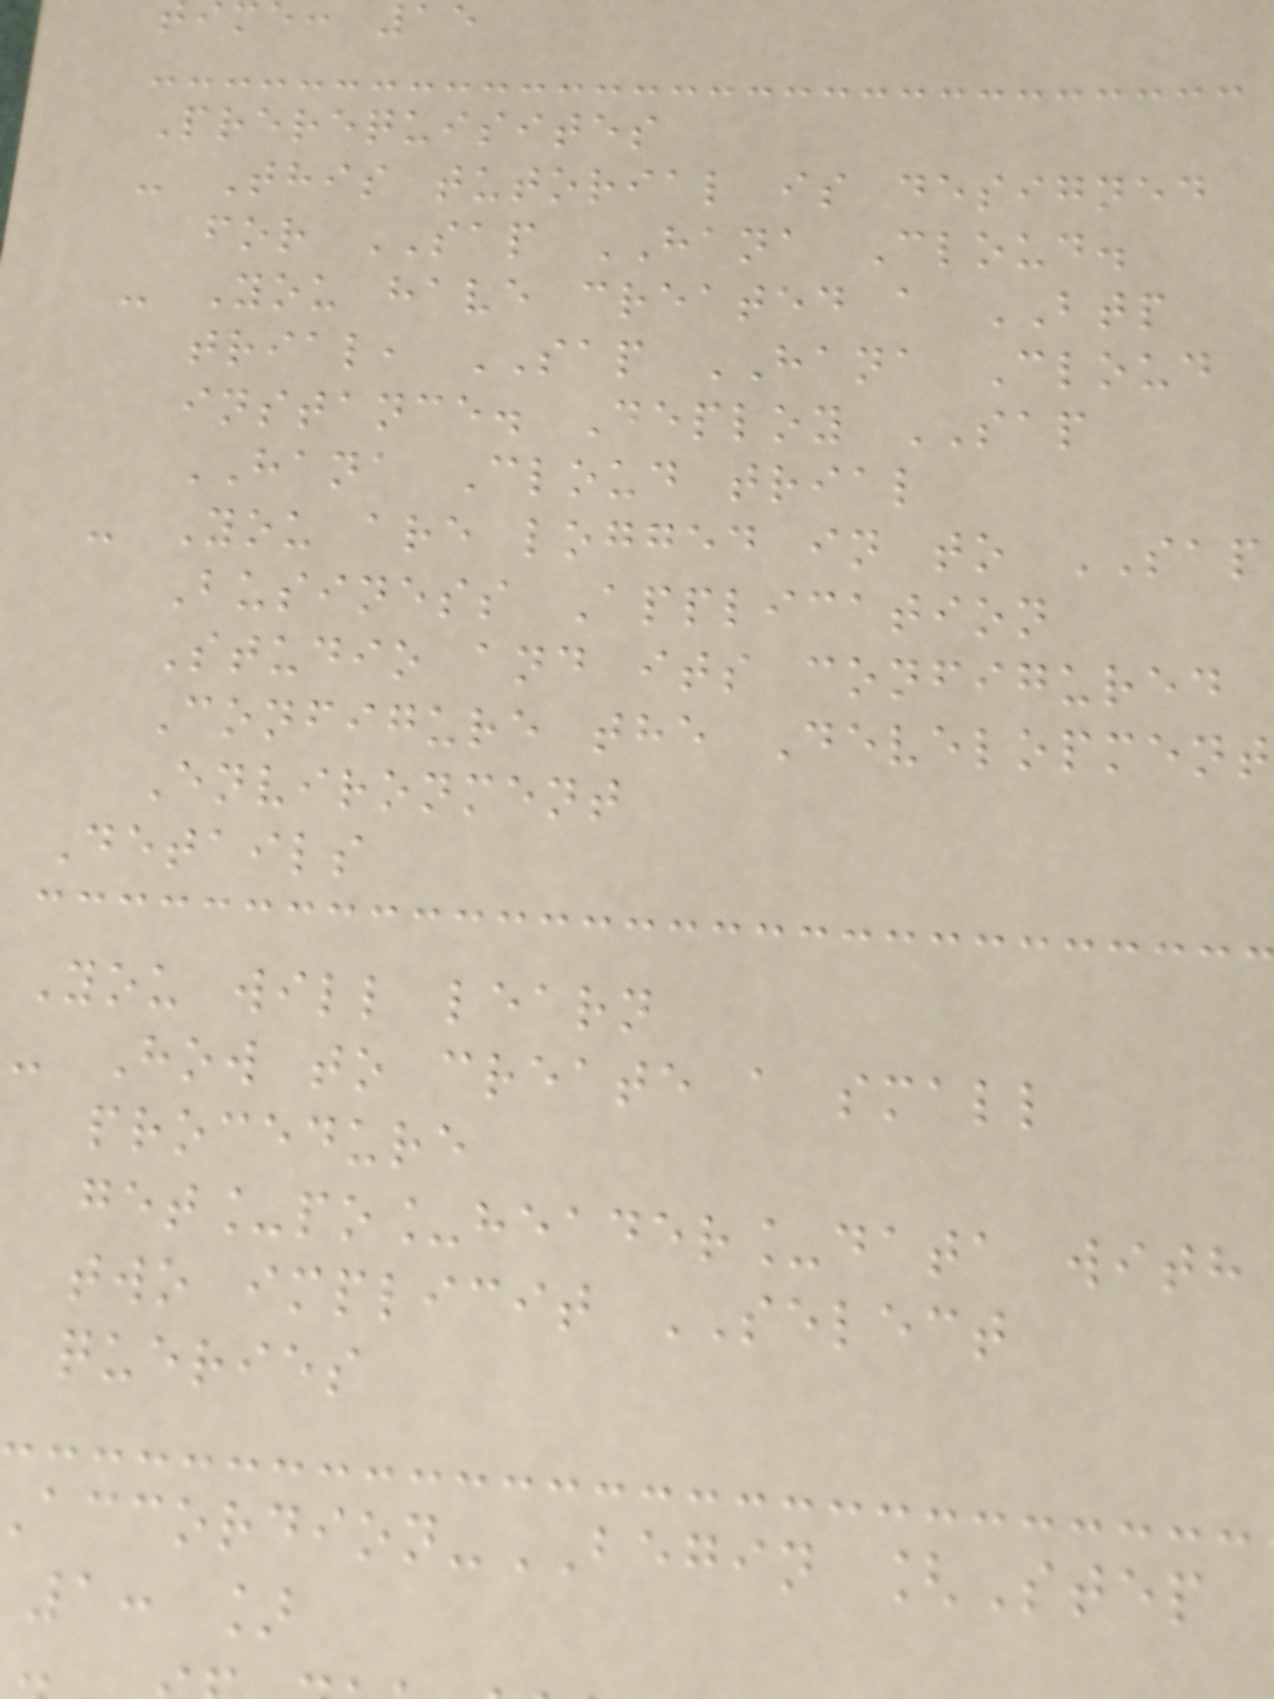e: 15
Prerequisites
- This tutorial is designed
for SAP HANA Cloud.
- You have created a BTP
trial, SAP HANA Cloud
instance. Deploy SAP
HANA Cloud trial
- You are logged in to SAP
Business Application
Studio and its configured
Configure the Development
Environment
Details
You will learn
- How to create a small
procedure
get_po_header_data with
two implicit SELECT
queries
-BEGIN [Step
1: ]
